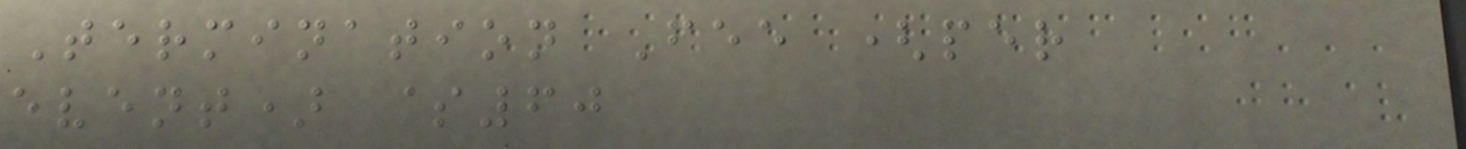Termination Fee (per
event) $60
